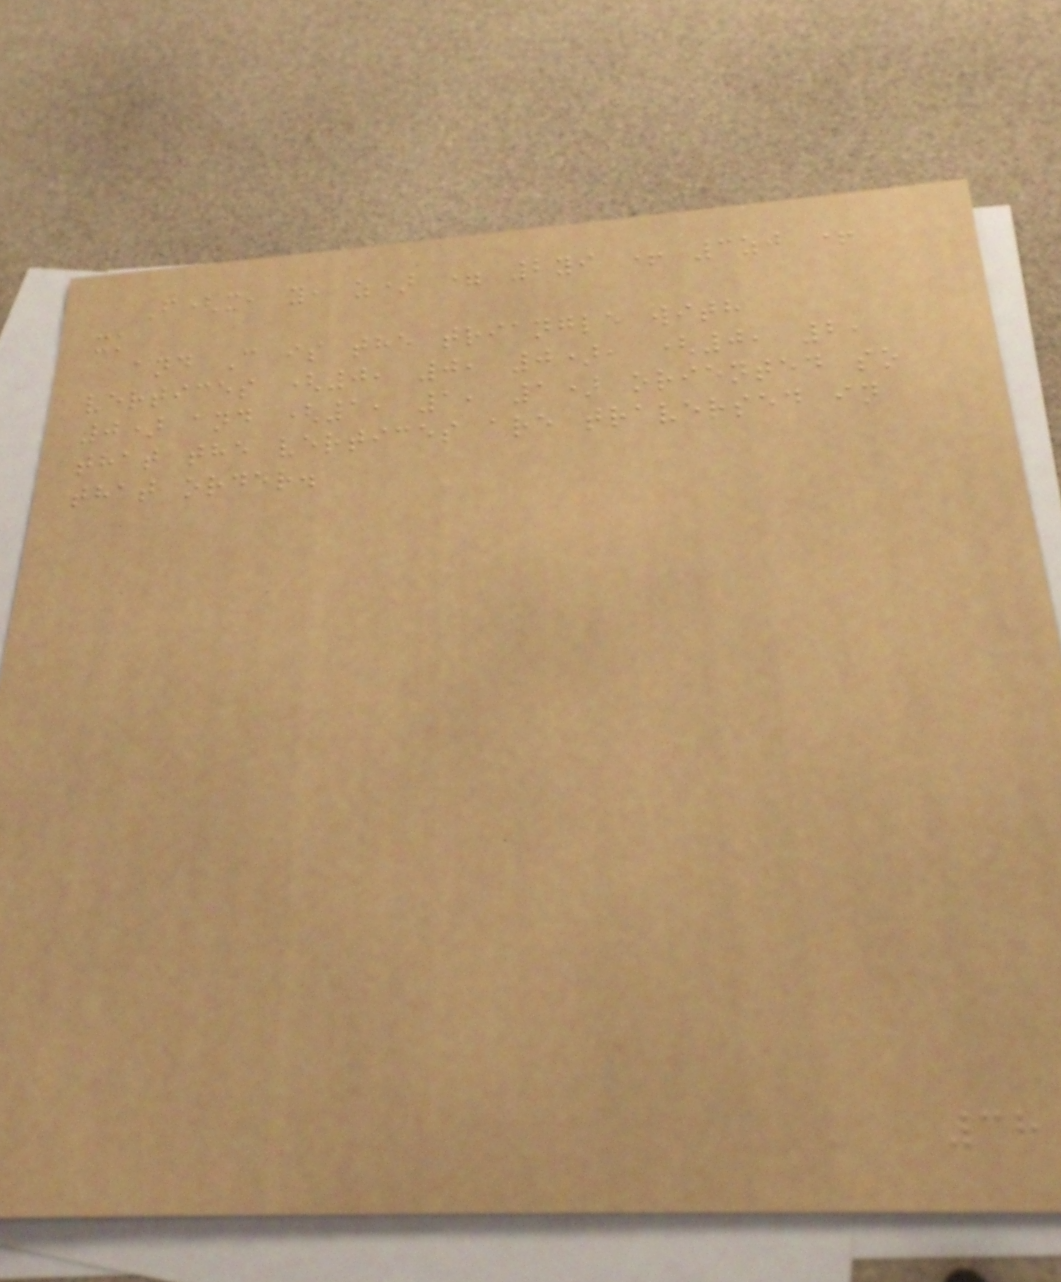F(x, y, z) = 2yi + 3zj +
xk
and C is the triangle with
vertices (0, 0, 0), (0, 2,
0) and (1, 1, 1) oriented so
that the vertices are traversed in
that order.
38
